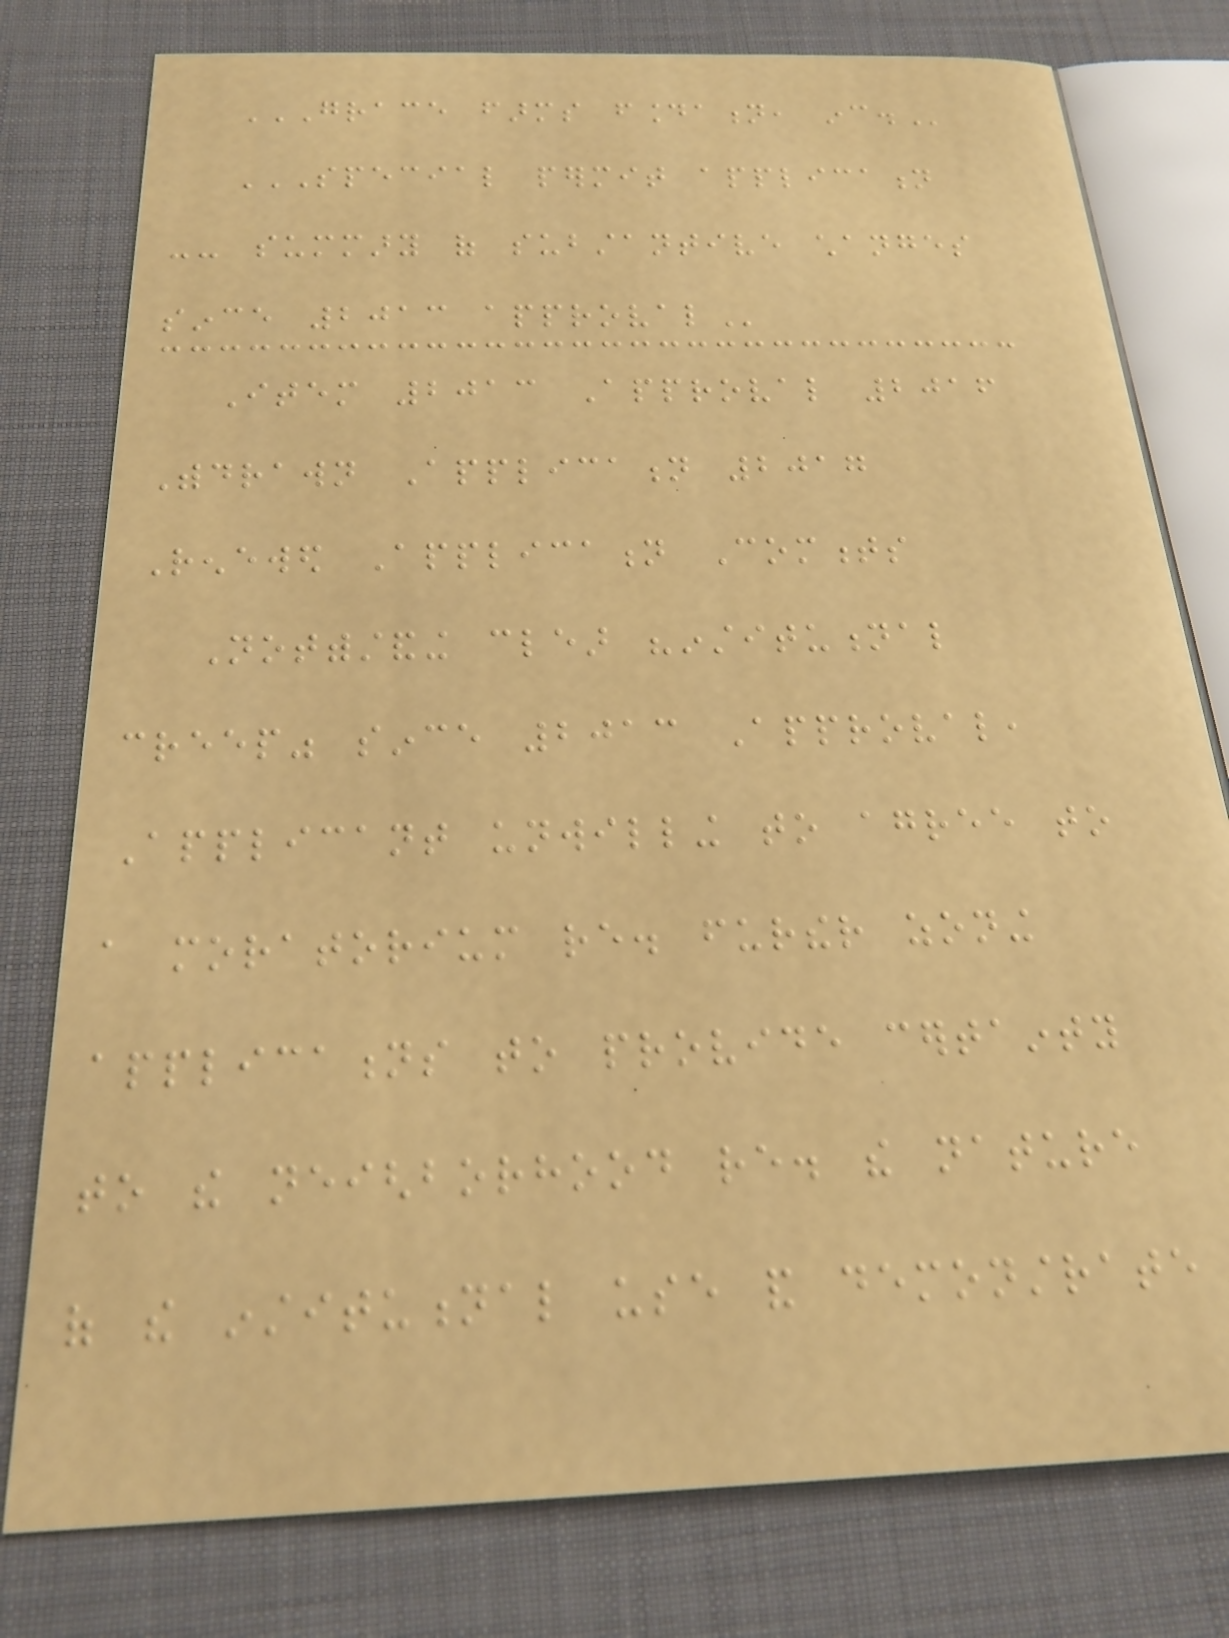GRACE FARMS FOUNDATION, INC.
SPECIAL PERMIT APPLICATION
-- SUMMARY OF SUBSTANTIVE CHANGES
SINCE 2013 APPROVAL
Item 2013 Approval 2016
Withdrawn Application 2017
Renewed Application Comments
Notwithstanding clear "institutional
creep" since 2013 Approval,
Applicant unwilling to agree to
a moratorium re. further zoning
applications to provide certainty
to the neighborhood re. the nature
of the institutional use and demonstrate
